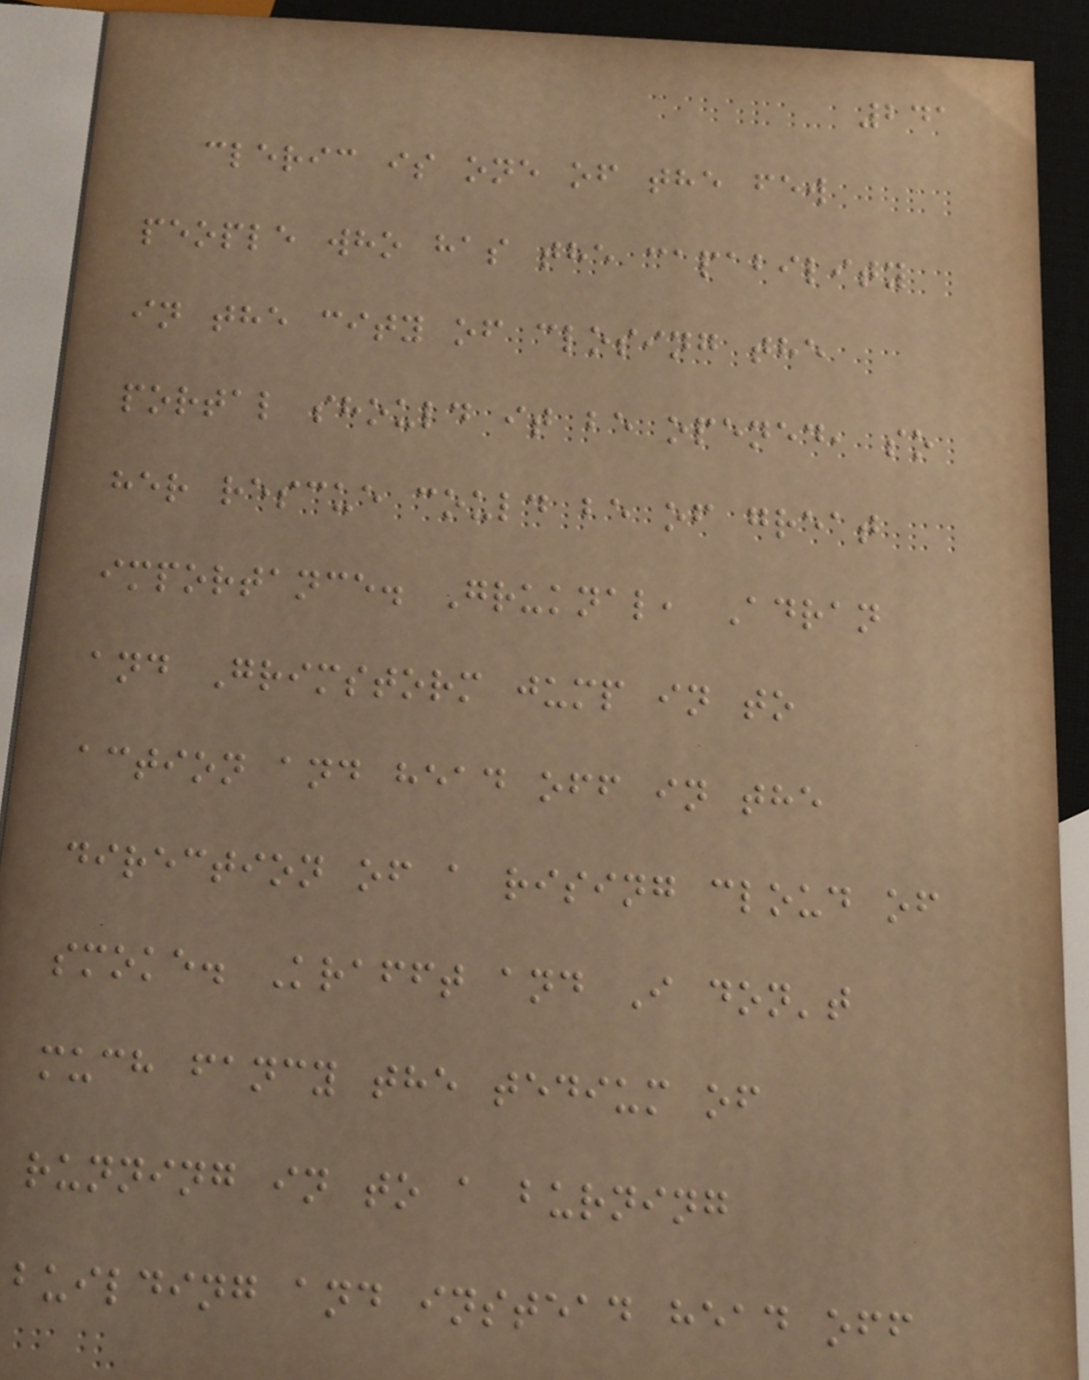241
cleric is one of the few
people who has the capability
in the city of closing the
portal should it be opened, so
her rescue could be of great
importance. Gruknal, Adran
and Grimstorm jump in to
action and head off in the
direction of a rising cloud of
smoke. Krafft and I don't
much fancy the tedium of
running in to a burning
building and instead head off
